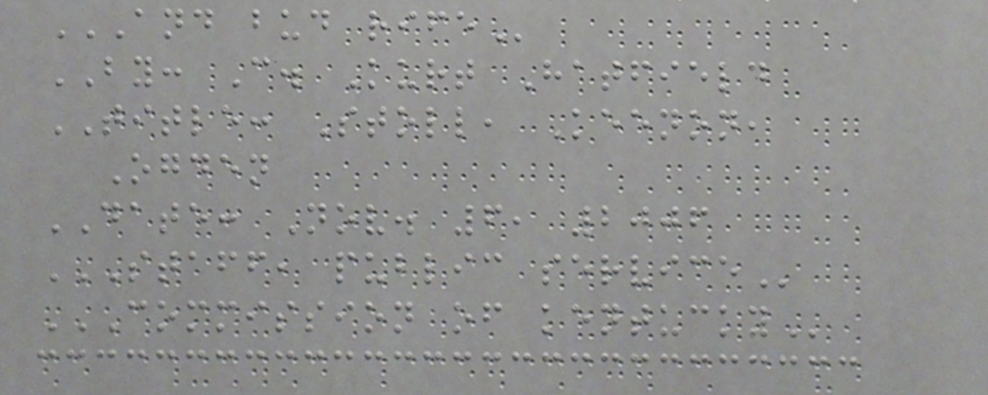AND BUD RIFE
BY: C. Kurt Hatfield
TITLE: Stoll, Keenon,
Ogden
DATE: Nov. 6, 2006
STAFF, PUBLIC SERVICE
COMMISSION OF KENTUCKY
